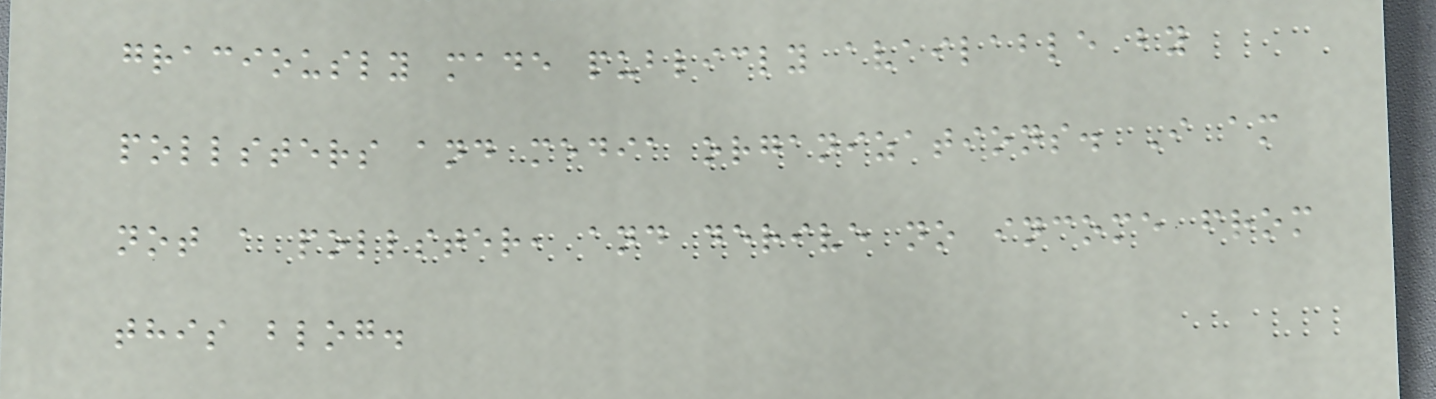graciously made publicly available by
pollsters and media organizations. I am
not a pollster, and derive no income from
this blog.
